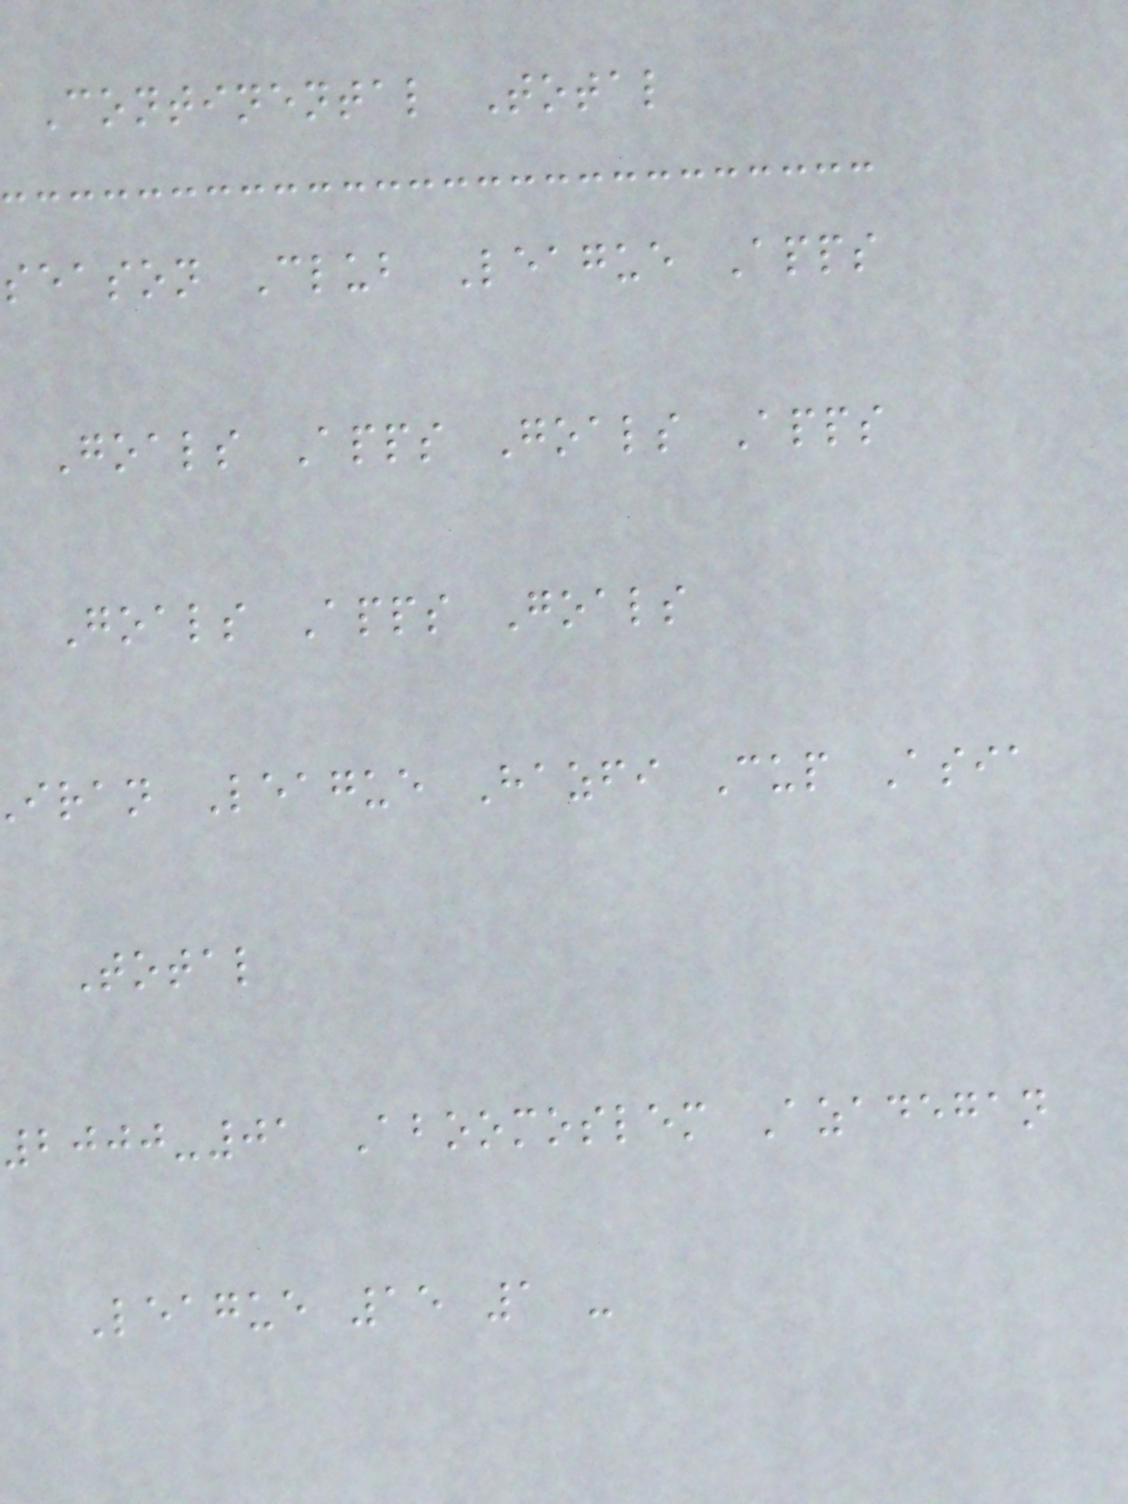Continental Total
season Club League Apps
Goals Apps Goals Apps
Goals Apps Goals
iran League Hazfi Cup Asia
Total
2000-01 Aboomoslem Azadegan
League 15 1 -
